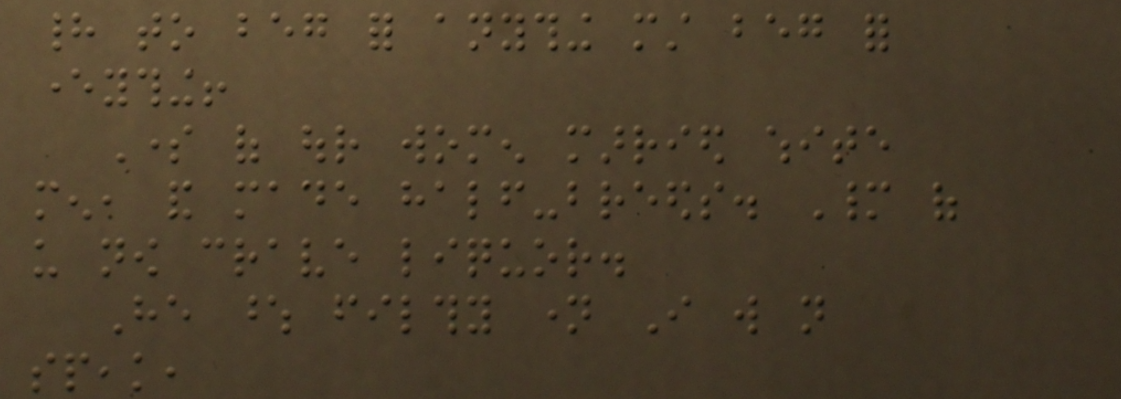had to beg for anything must beg for
everything!
Some of our women married white
men, and made half-breeds. Many of
us now crave liquor.
He whose filthy name I will not
speak,
